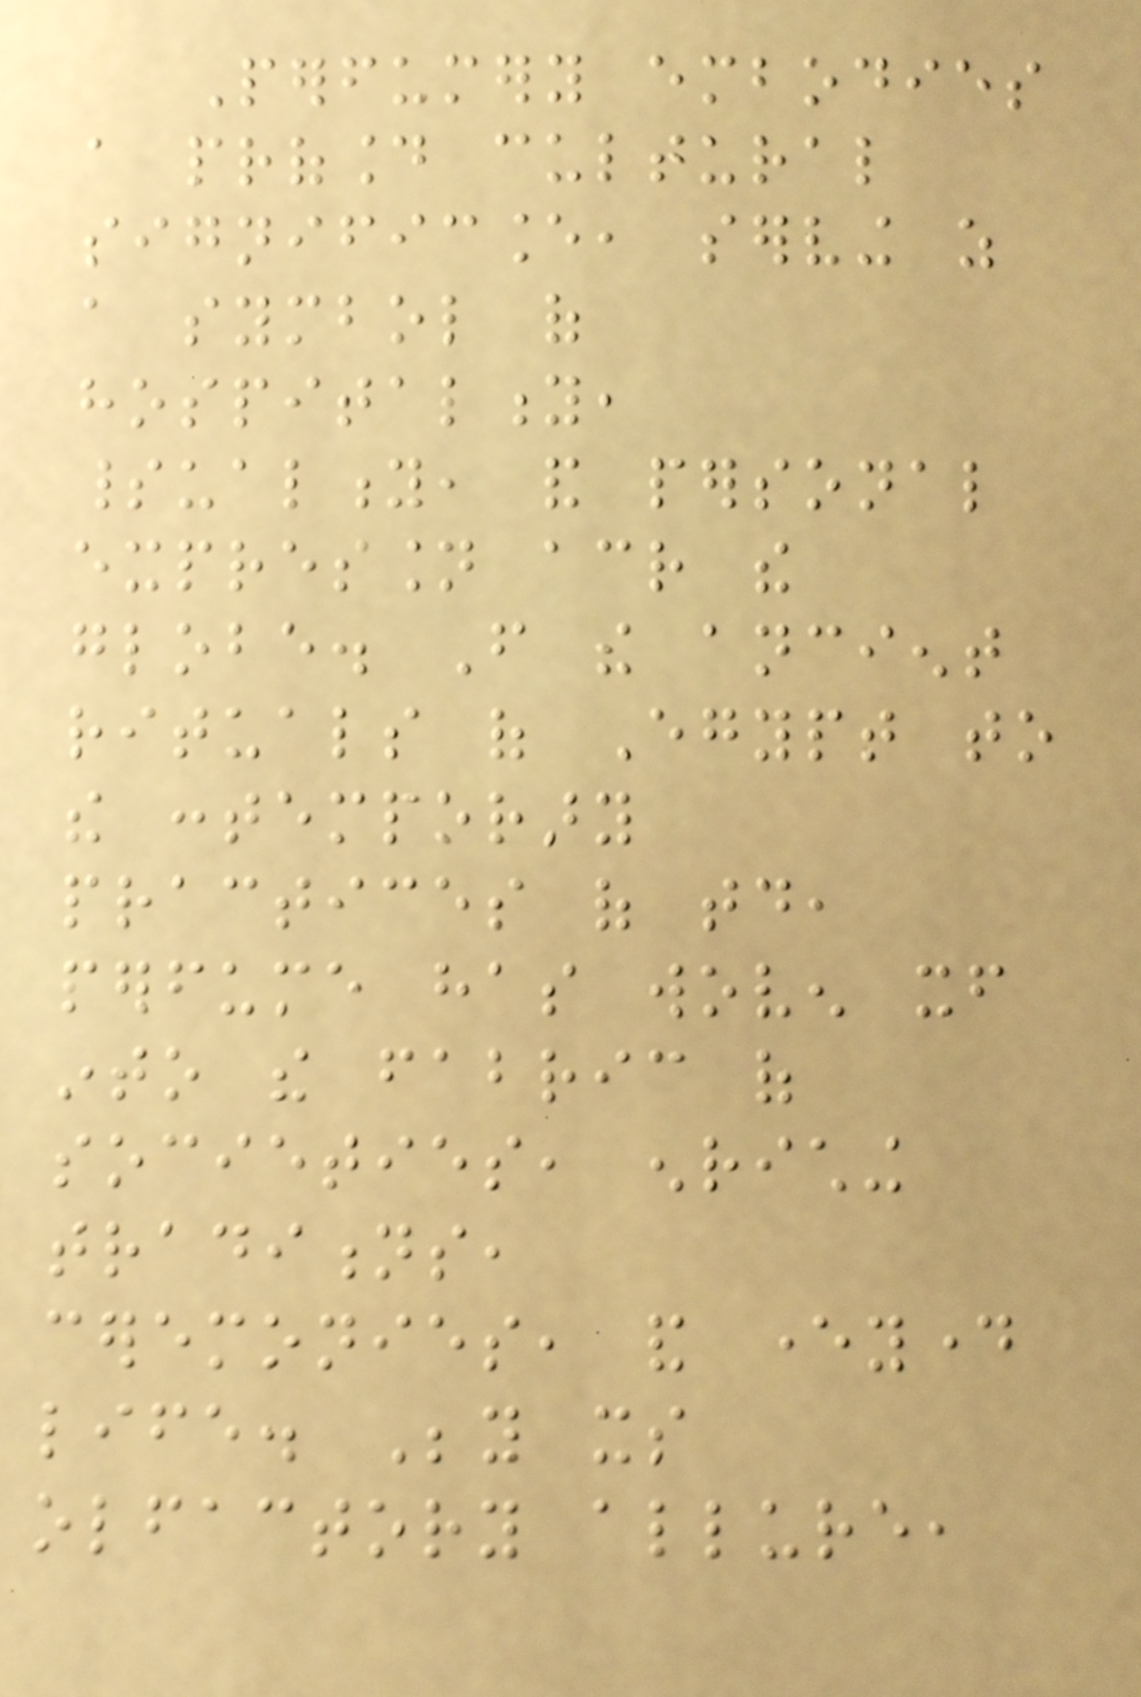Perfumery embodies
a profound cultural
significance, serving as
a symbol of
hospitality,
spirituality, and personal
expression across the
globe. From the ancient
rituals of Egypt to
the contemporary
practices of today,
perfume has woven itself
into the fabric of
societies, enriching
traditions,
ceremonies, and everyday
life. Beyond its
olfactory allure,
